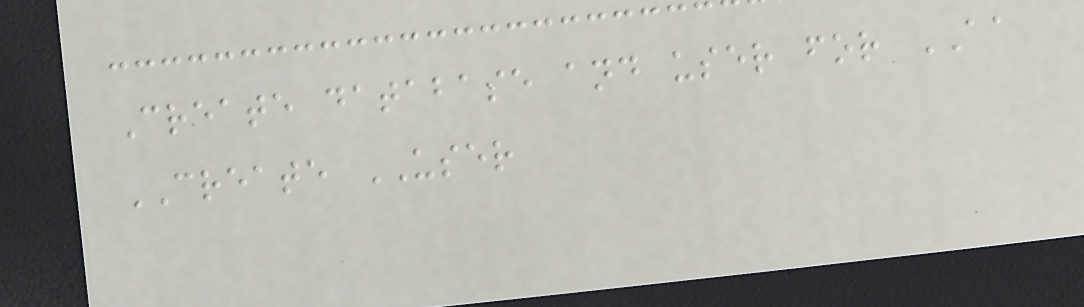Create database and user for AA
CREATE USER
